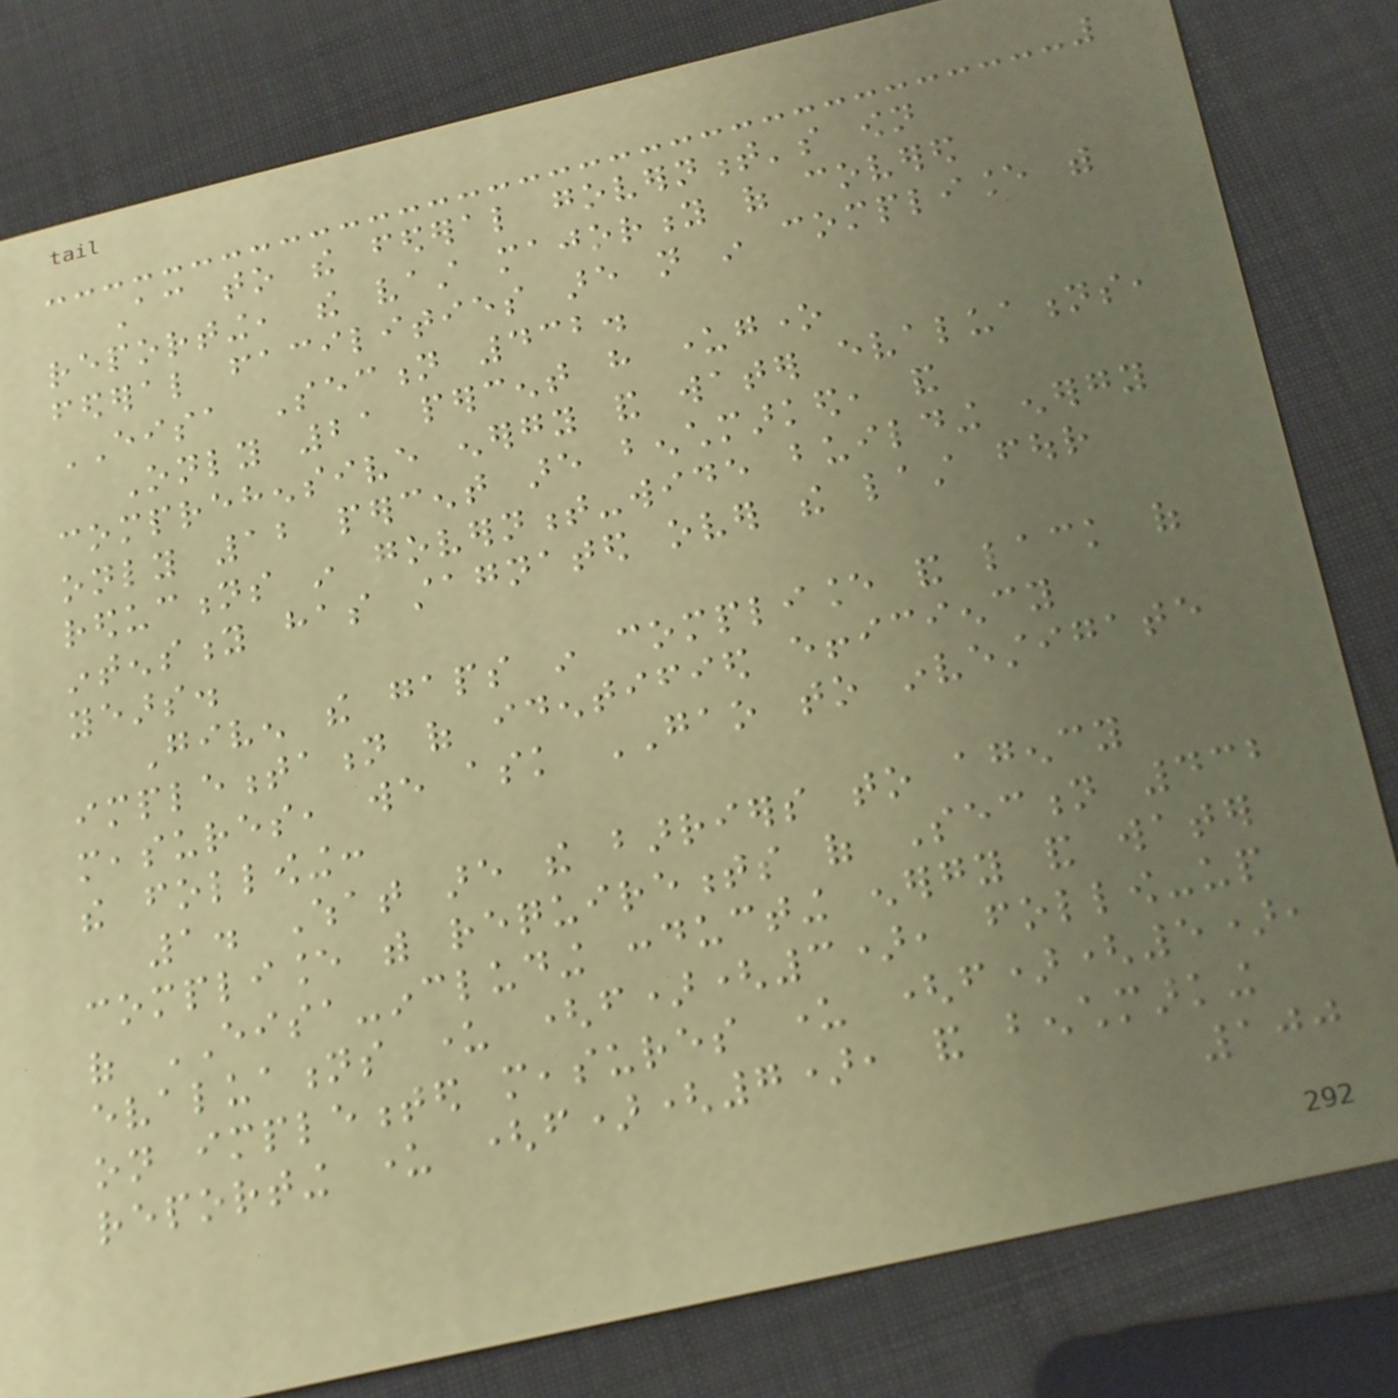According to the federal government's own
reporting, the vast majority of covered
federal facilities are not in compliance with
EISA Section 432.
Only 21 percent have undergone
comprehensive energy and water evaluations,
only 12 percent are benchmarked, and
reductions in government-wide building energy
intensity has stagnated over the last four
years.
Given the gaps in compliance and lack of
implementation of identified efficiency
measures, we ask GAO to investigate
the following:
1. What are the barriers to agency
compliance with requirements of Section 432
of EISA-including conducting energy and water
evaluations under (f)(3), follow-up
on implemented measures under (f)(5),
reporting under (f)(7), and benchmarking
100
